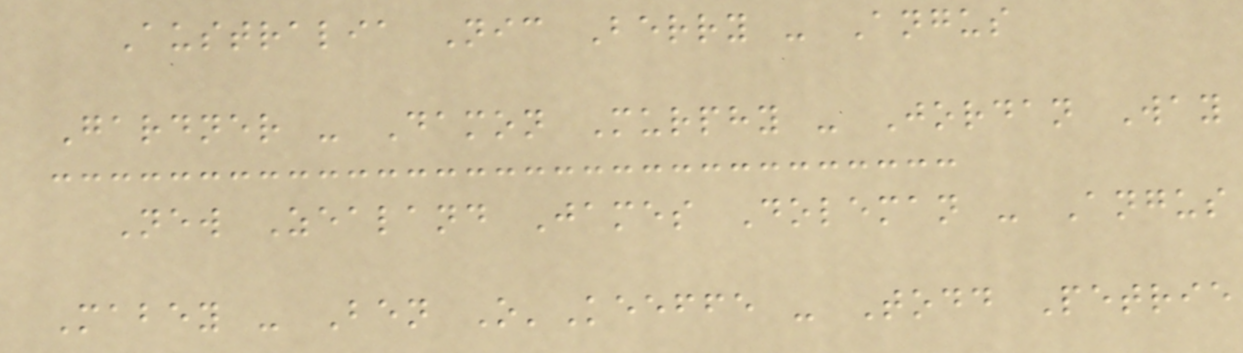Australia Nic Berry - Angus
Gardner - Damon Murphy - Jordan Way
New Zealand James Doleman - Angus
Mabey - Ben O'Keeffe - Todd Petrie
